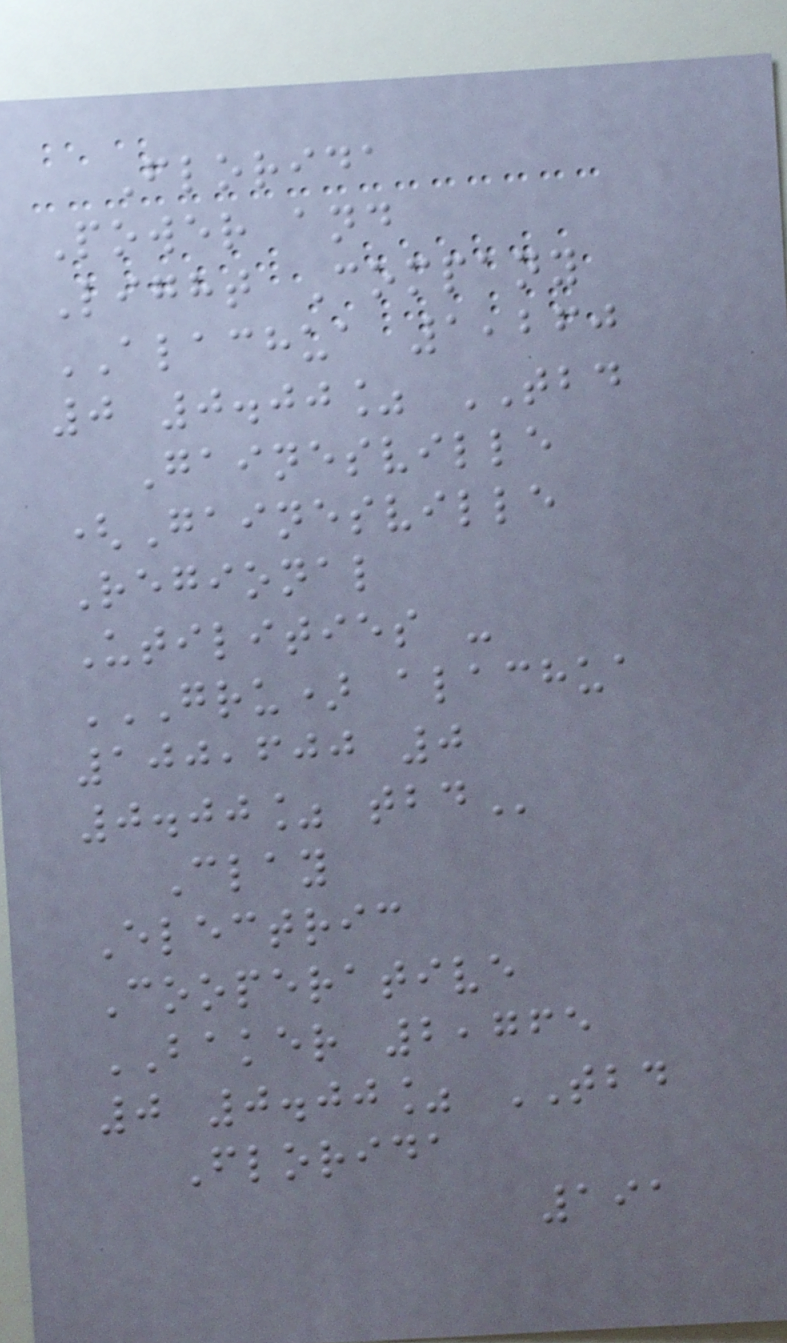Florida
Power and
Light Company
ALACHUA 1,260
0 0.00% TBD
Gainesville
(Gainesville
Regional
Utilities -
GRU) ALACHUA
100,600 0
0.00% TBD
Clay
Electric
Cooperative
BAKER 2,765
0 0.00% TBD
Florida
191
